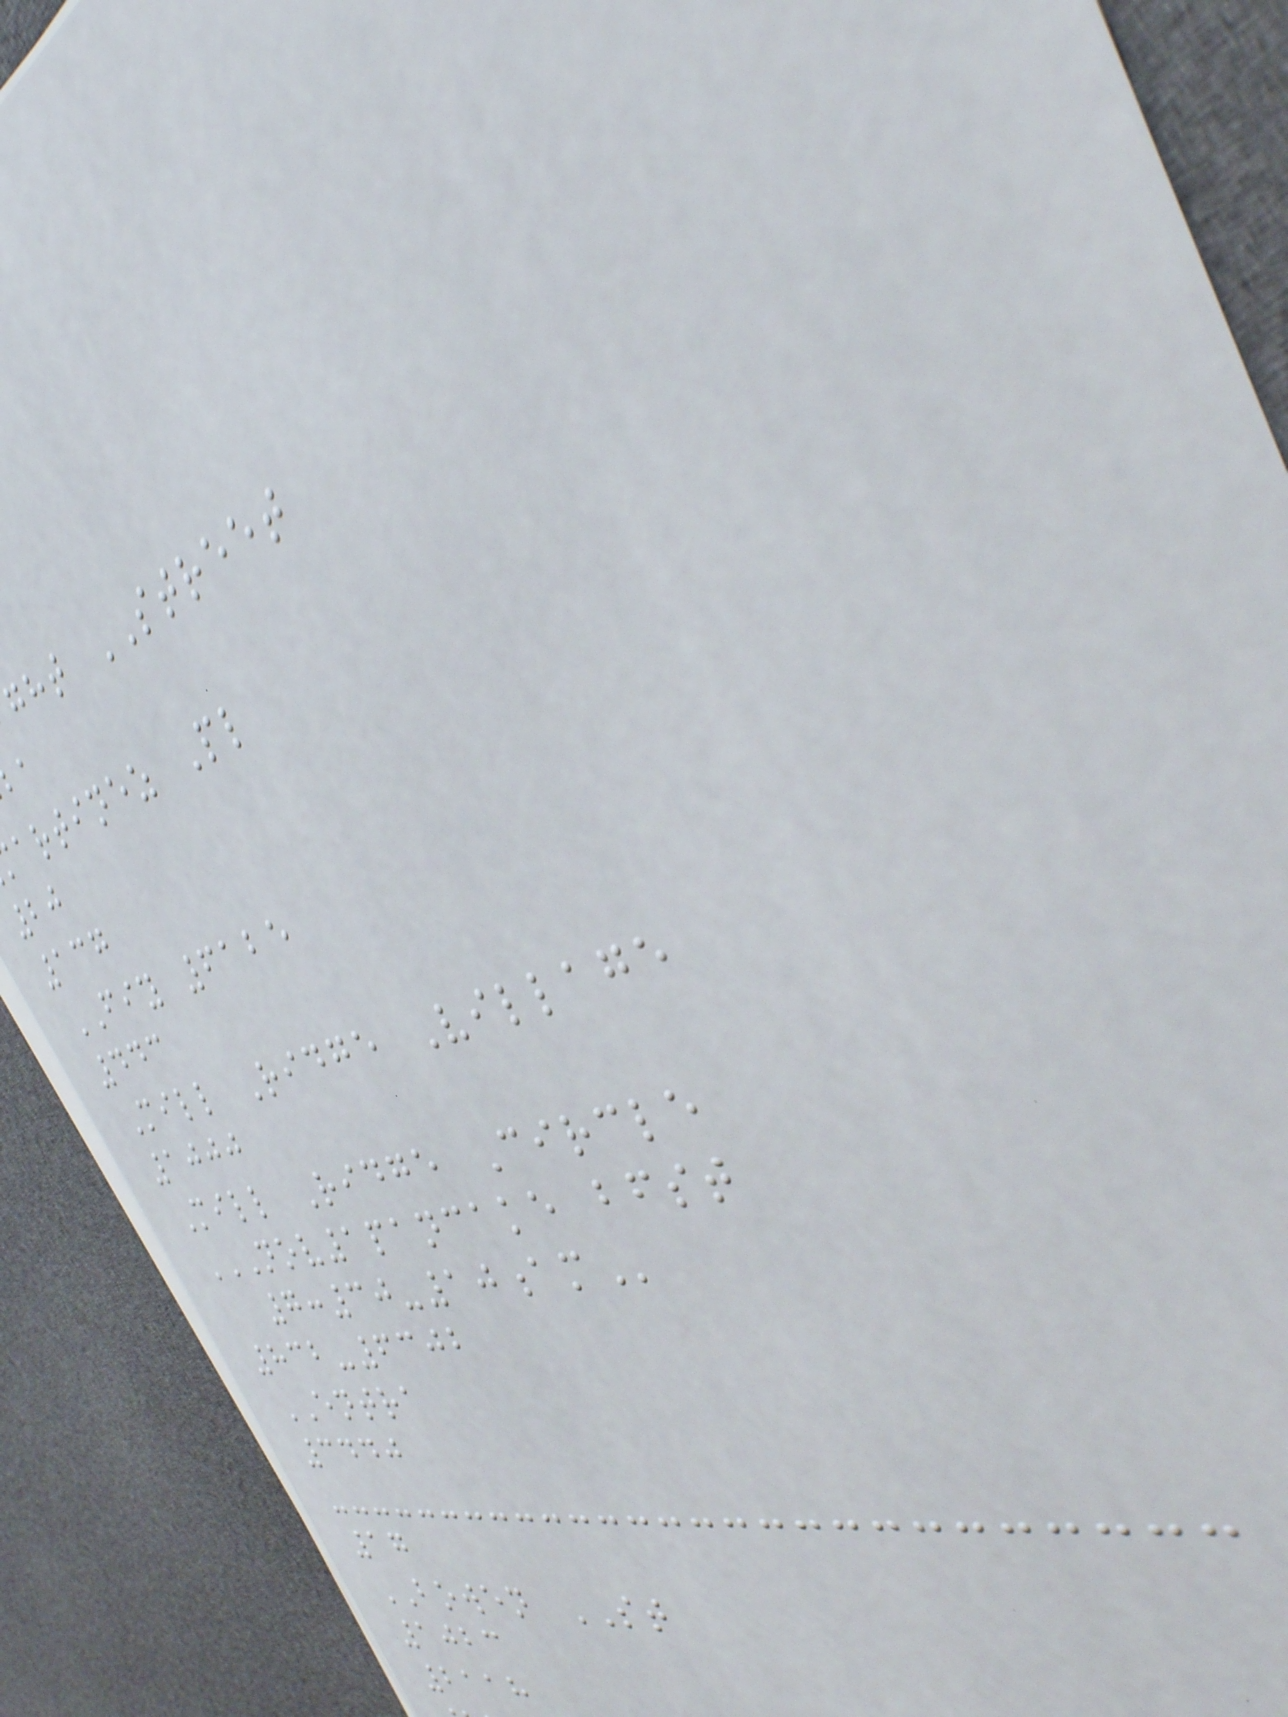ght STREET
artinez Pl
20
137
FIY 6125
443
Mill Ridge Village
1000
Mill Ridge Circle
NOV1PANCAKE BFST
832-6302
ENTRA
3440
17
BOWEN ST
1023
2118
